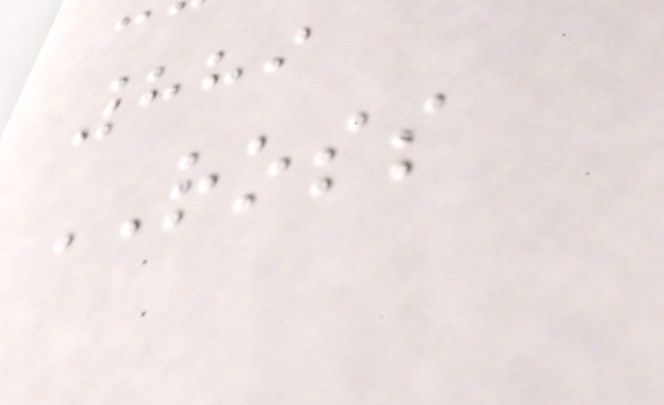889
ROSS
